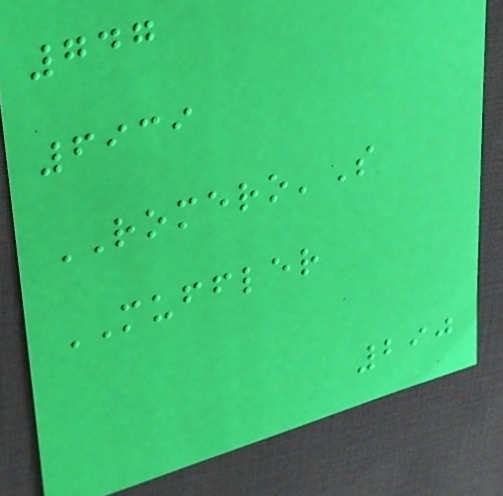747
6939
ROMERO'S
MUFFLER
290
